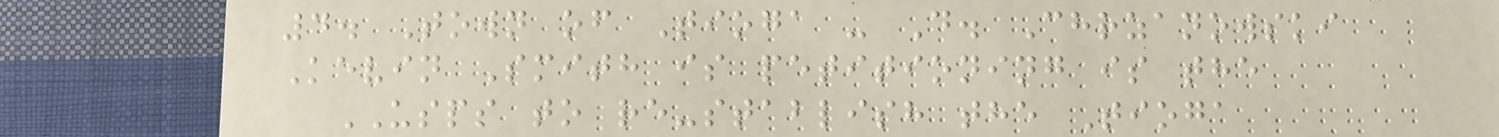4. Town of Tioga - D. Chrzanowski
Kevin Smith is petitioning is the
USPS to re-stablish the Tioga
